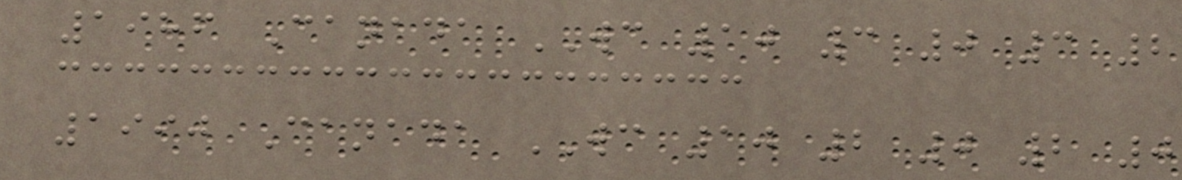1986 Canada WC 10 3 0 3 2
1990 Canada WC 10 2 0 2 0
